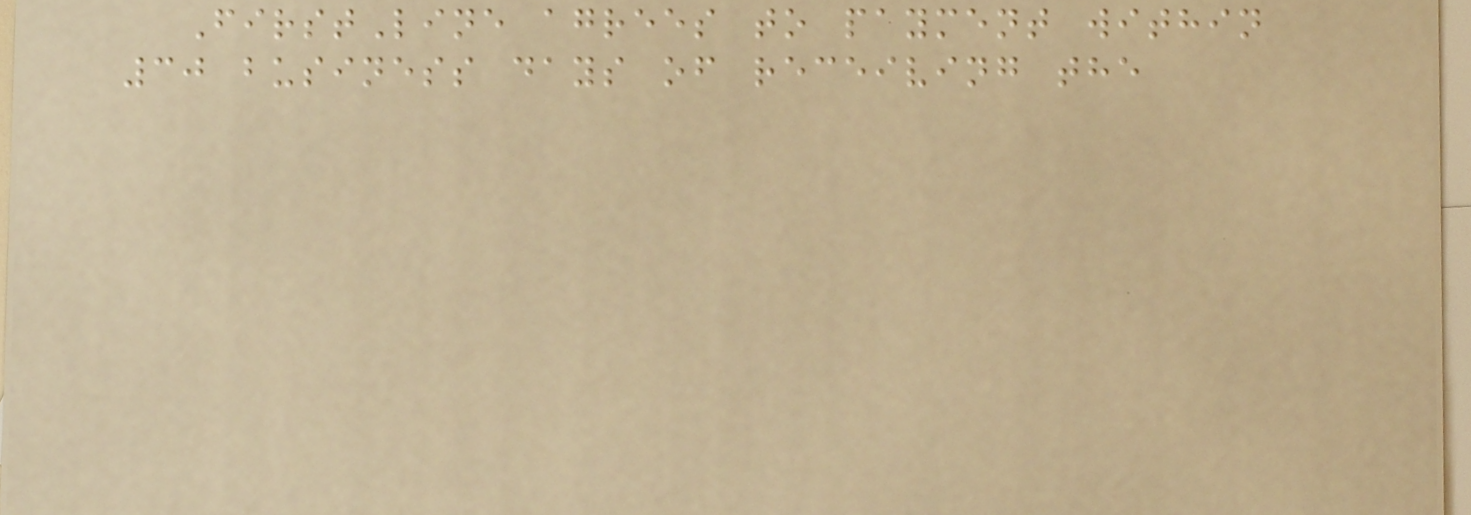FirstLine agrees to payment within
30 business days of receiving the
